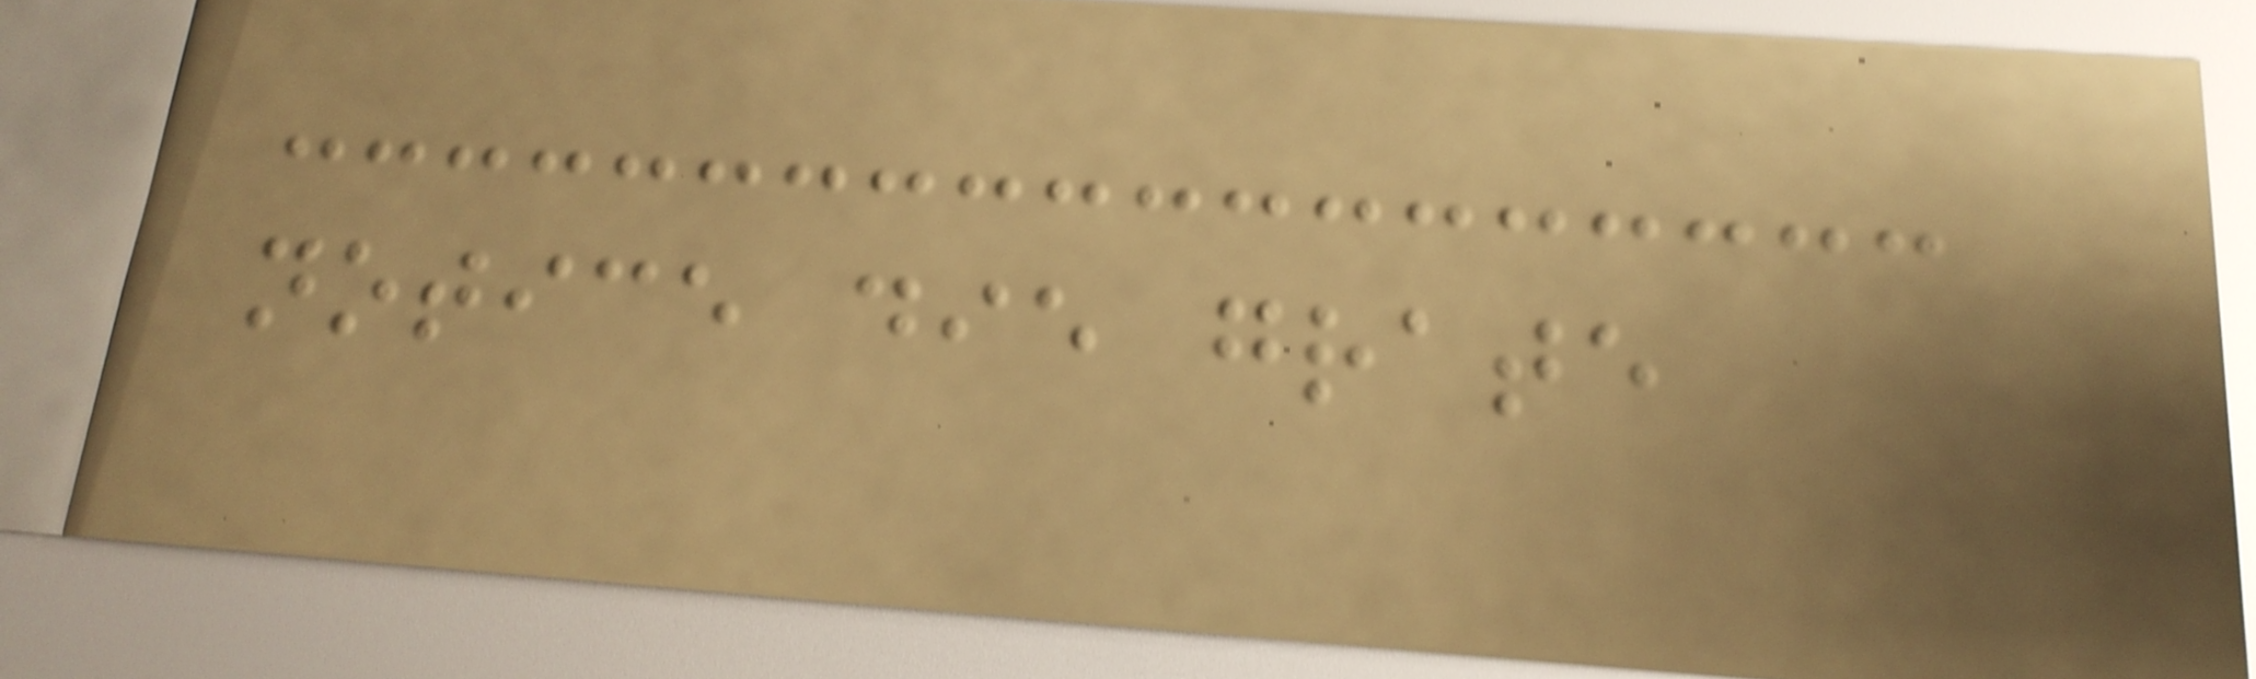notice die grate
